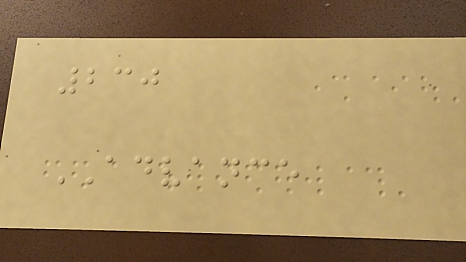230
ADVANCE
